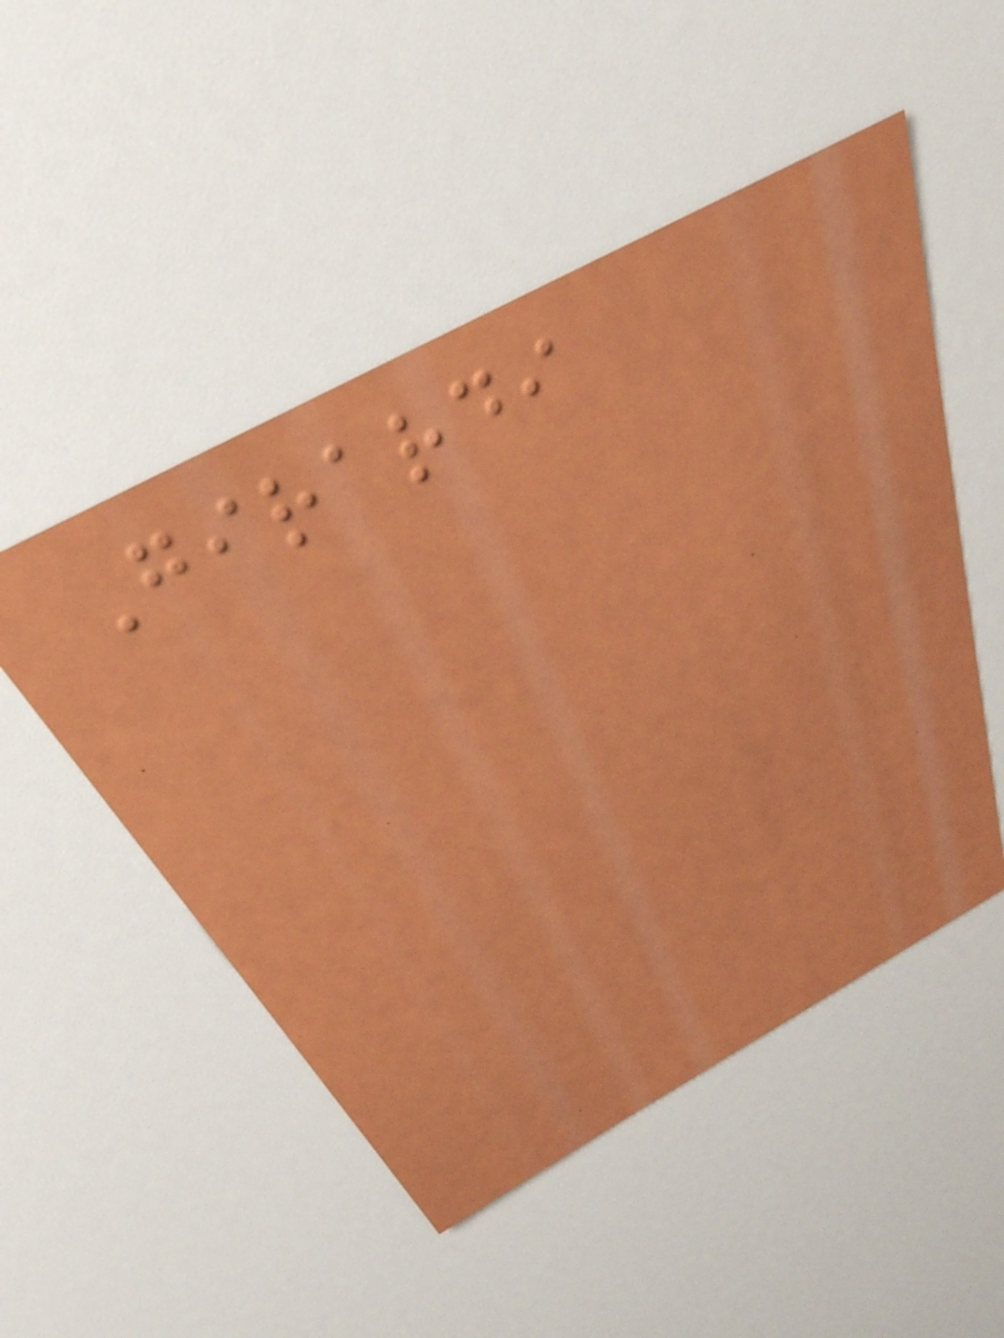Girardi
